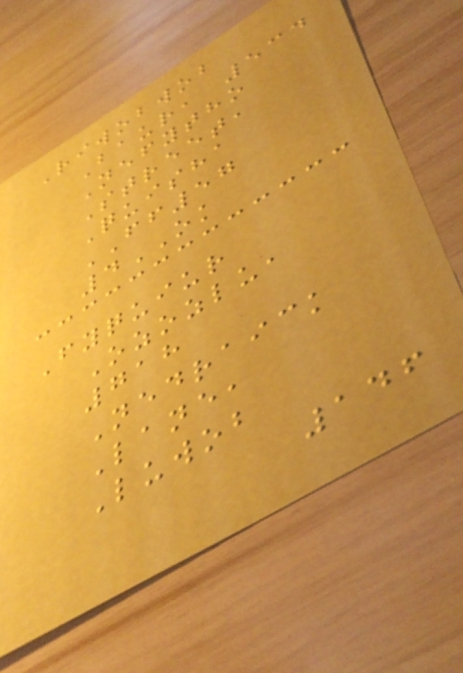Riwobwob
Baur, 534
Nefytho
Street,
Quisha
FF57
4OK
Fyquiur
Ozozlu,
718
Nedraick
Lane,
Luwob
146
